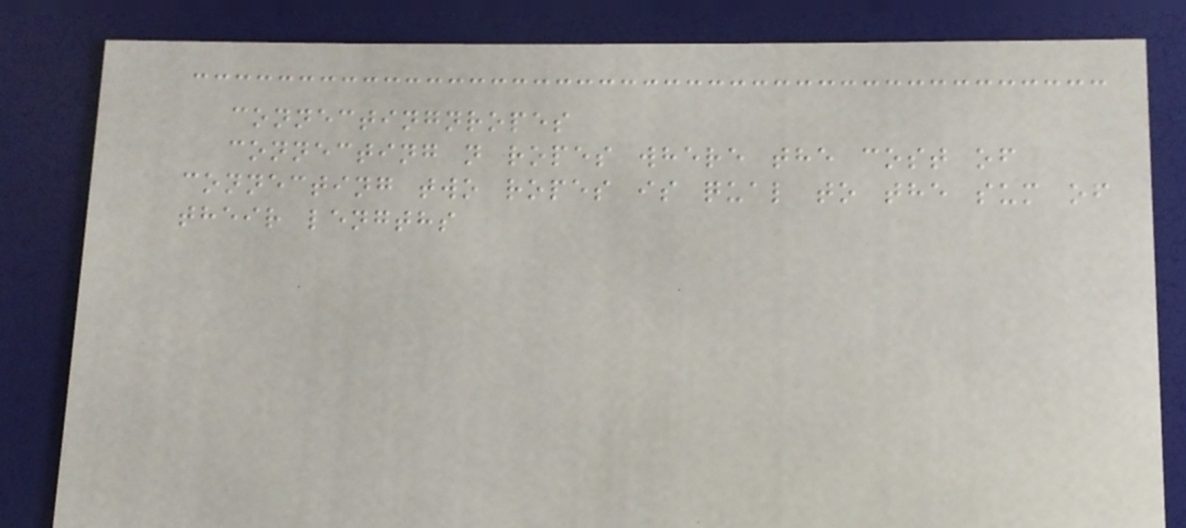connectingnropes
connecting n ropes where the cost of
connecting two ropes is qual to the sum of
their lengths
